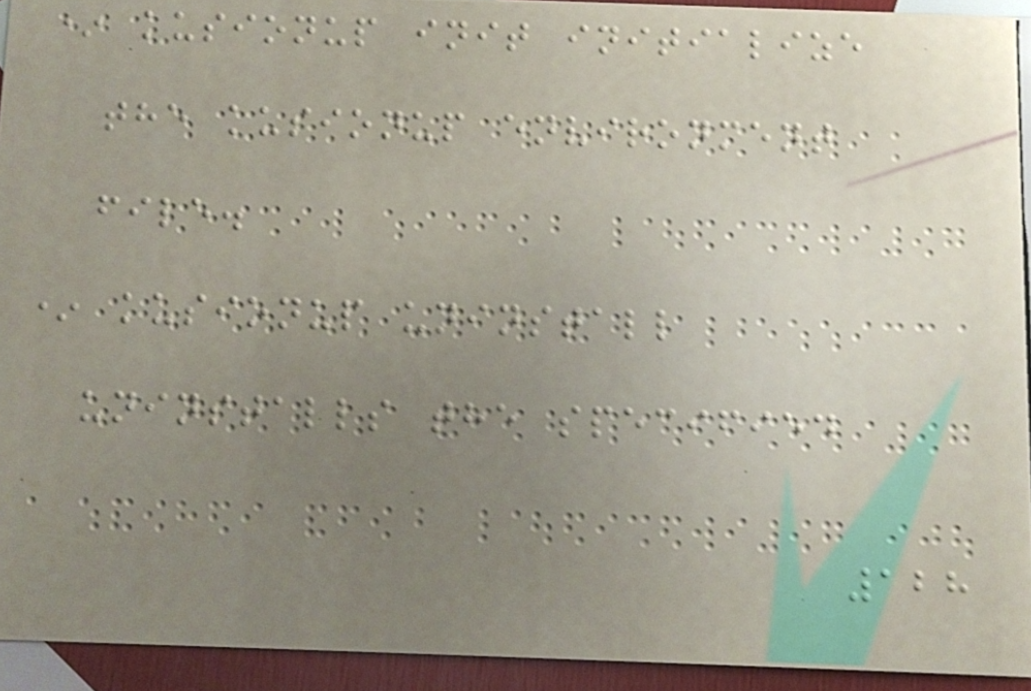* kusionup init initialize
the kusionup environment
file.
* kusionup uninstall
uninstalls the specified
128
